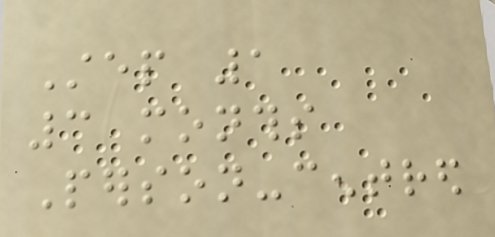Step 1
3 months
Person-centred
